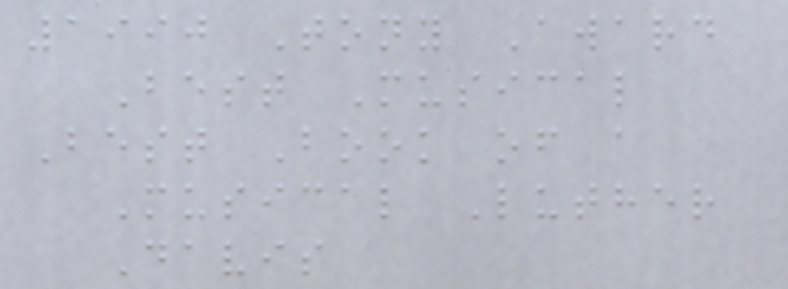1990 Tony Award
Best Musical
Best Book of a
Musical Luther
Davis
